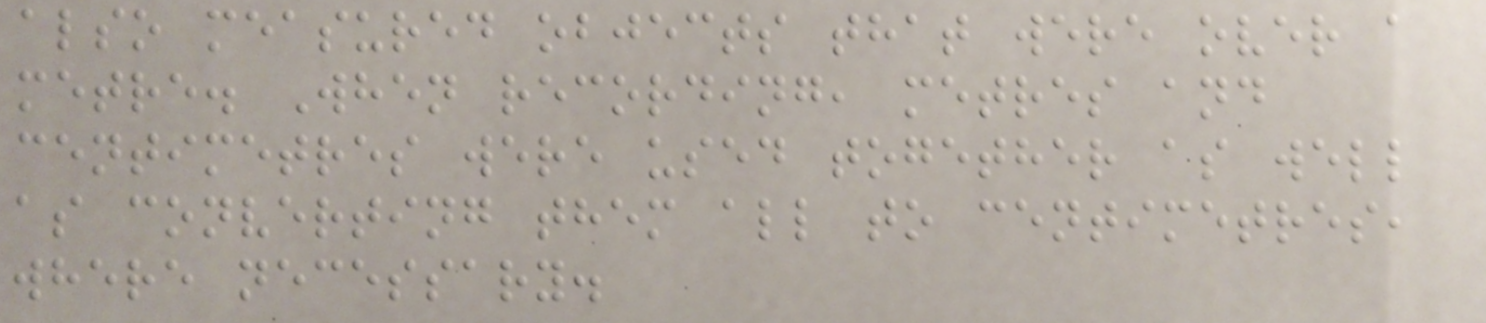also measured objects that were over a
metre. When recording, metres and
centimetres were used together as well
as converting them all to centimetres,
where necessary.
